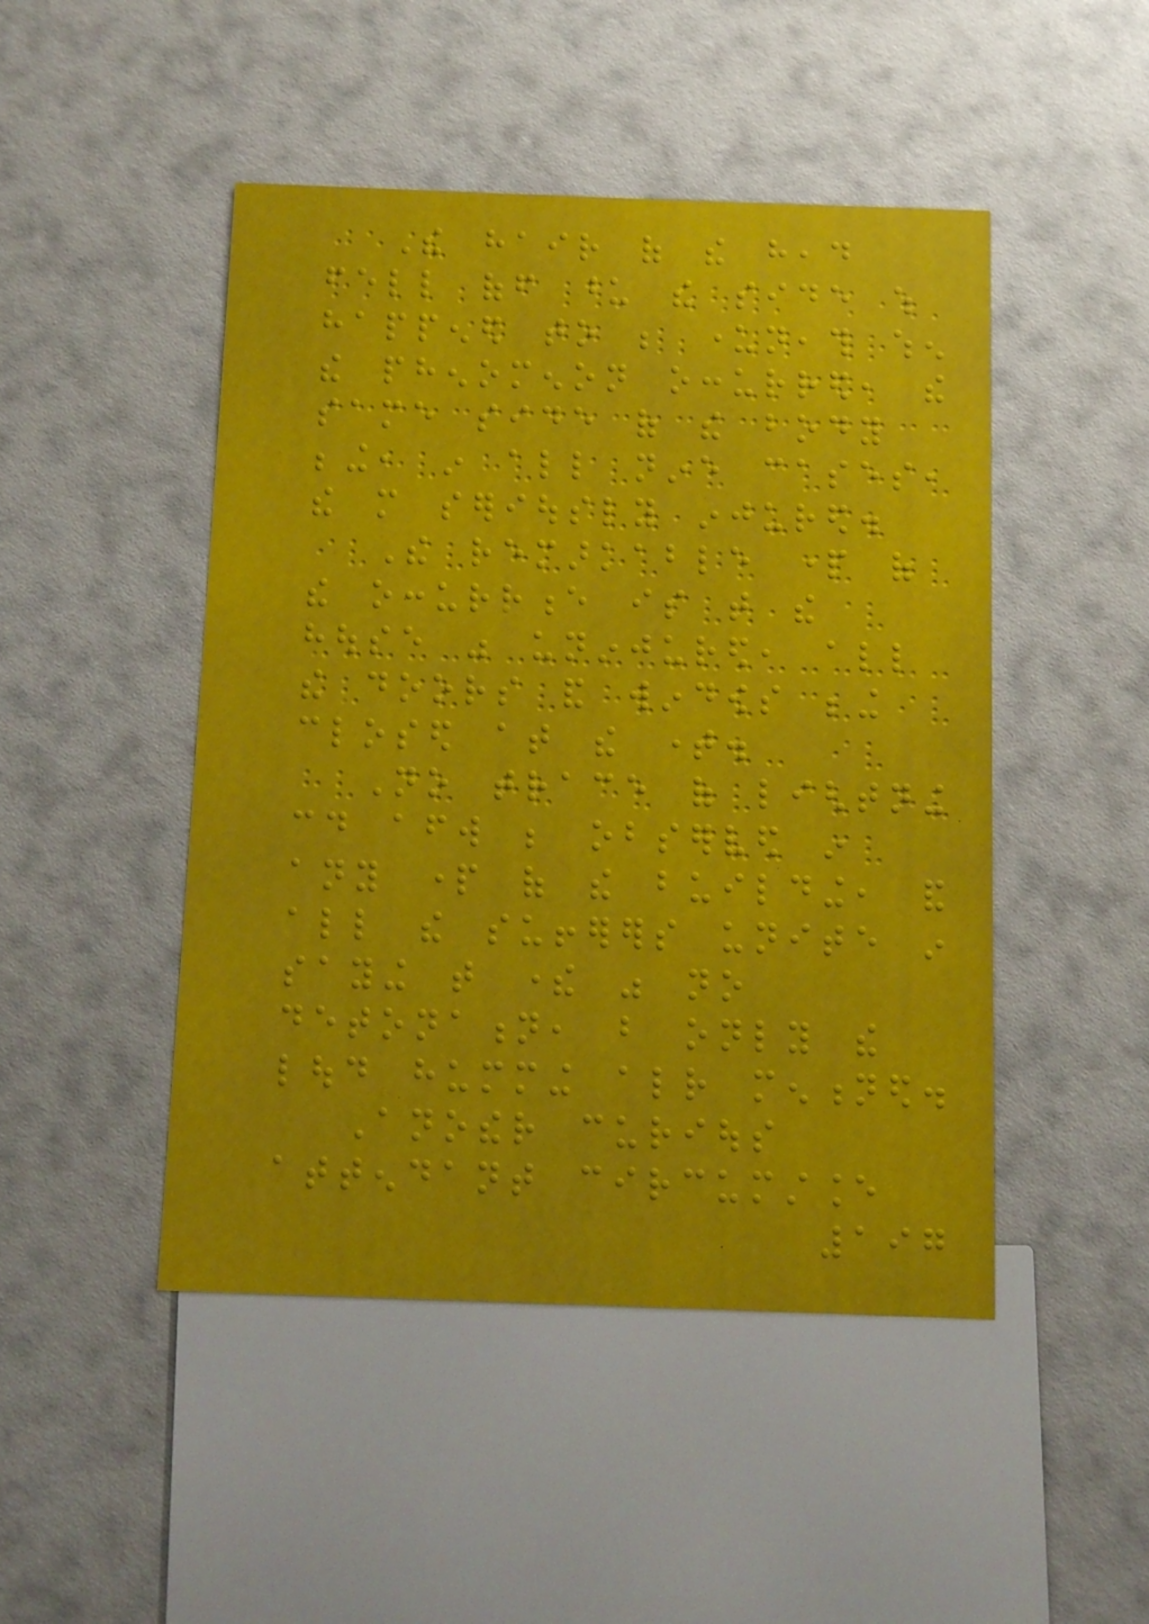The hair of the head
fell off upon the side which
happened to be underneath when
the phenomenon occurred, the
same side of the body
being, in all nine cases,
the more seriously injured.
The remarkable part of
the occurrence is that the
house was uninjured, all
the doors and windows being
closed at the time.
No trace of lightning
could afterward be observed in
any part of the building, and
all the sufferers unite in
saying that there was no
detonation, but only the
loud humming already mentioned.
Another curious
attendant circumstance
197
